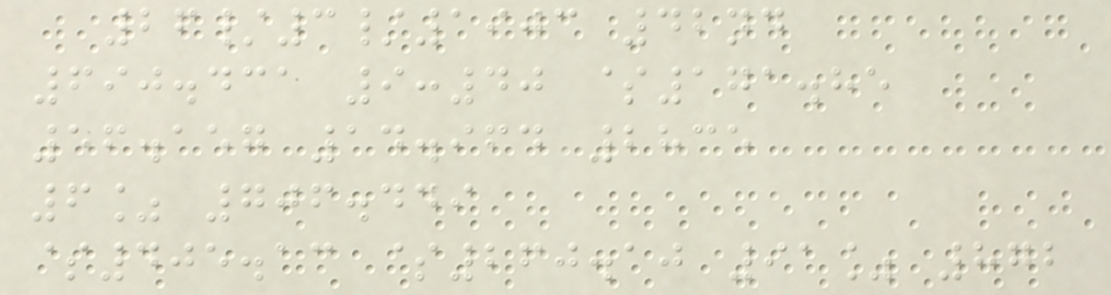26/3/1903 42nd
690.431 9:40 $171.85
56.157 14.964 2835
6% 706.449
$405.13 $260.10 91% 872
